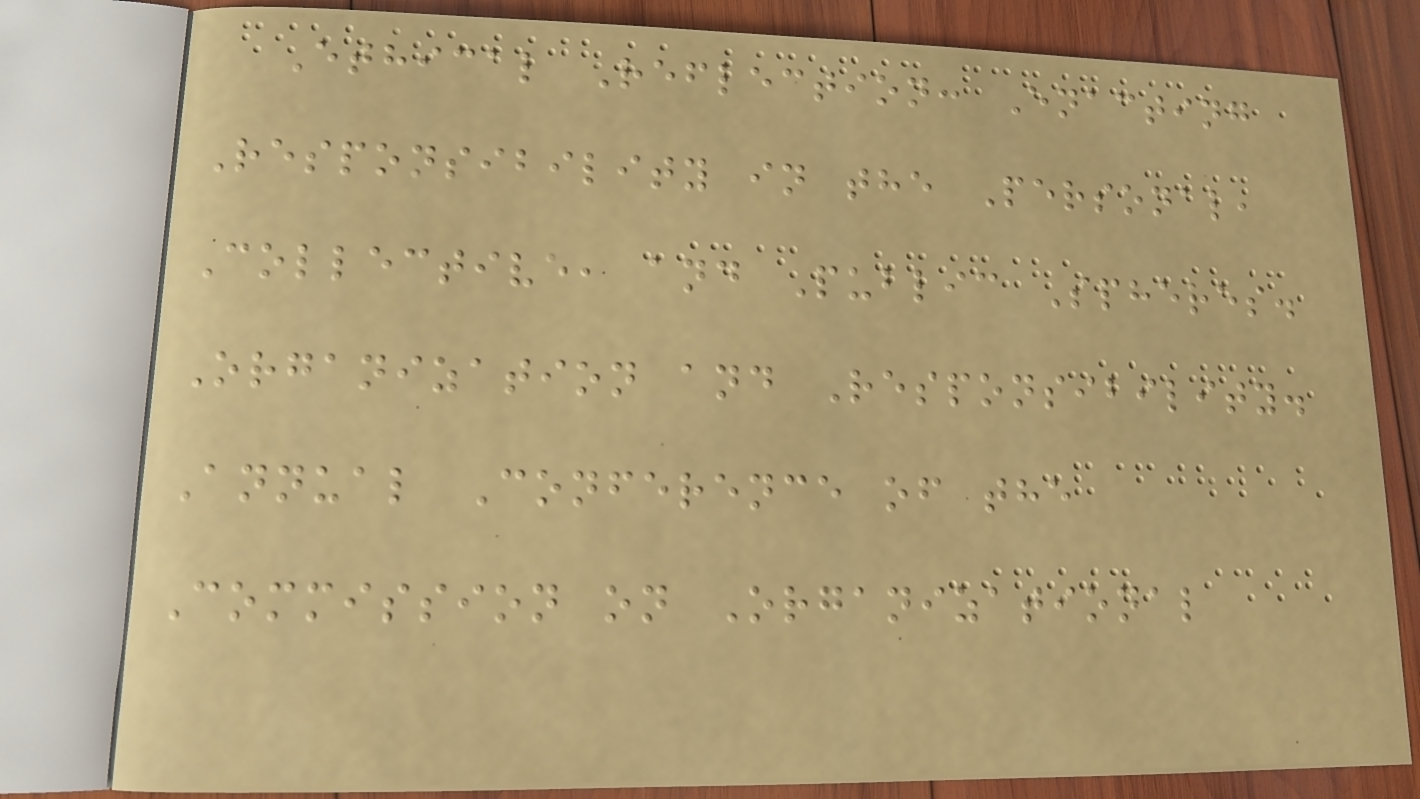Ethical Reflection: Enacting
Responsibility in the Personal,
Collective, and Public Spheres.
Organization and Responsibility.
Annual Conference of the
Commission on Organizational
